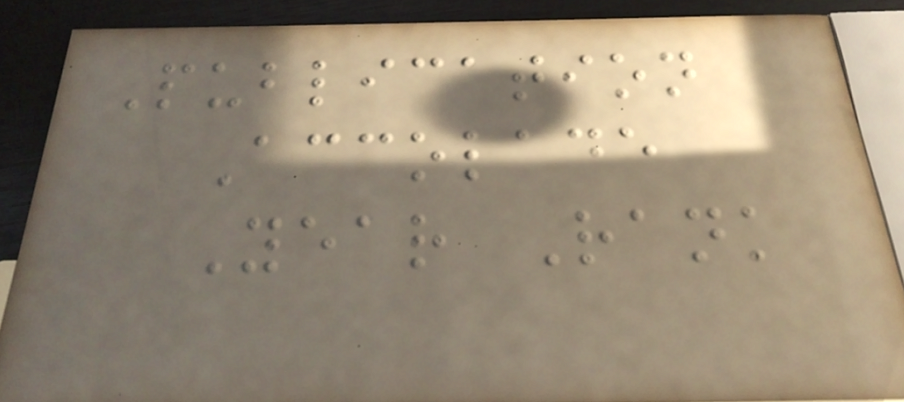Publication
Accolade
Year Rank
